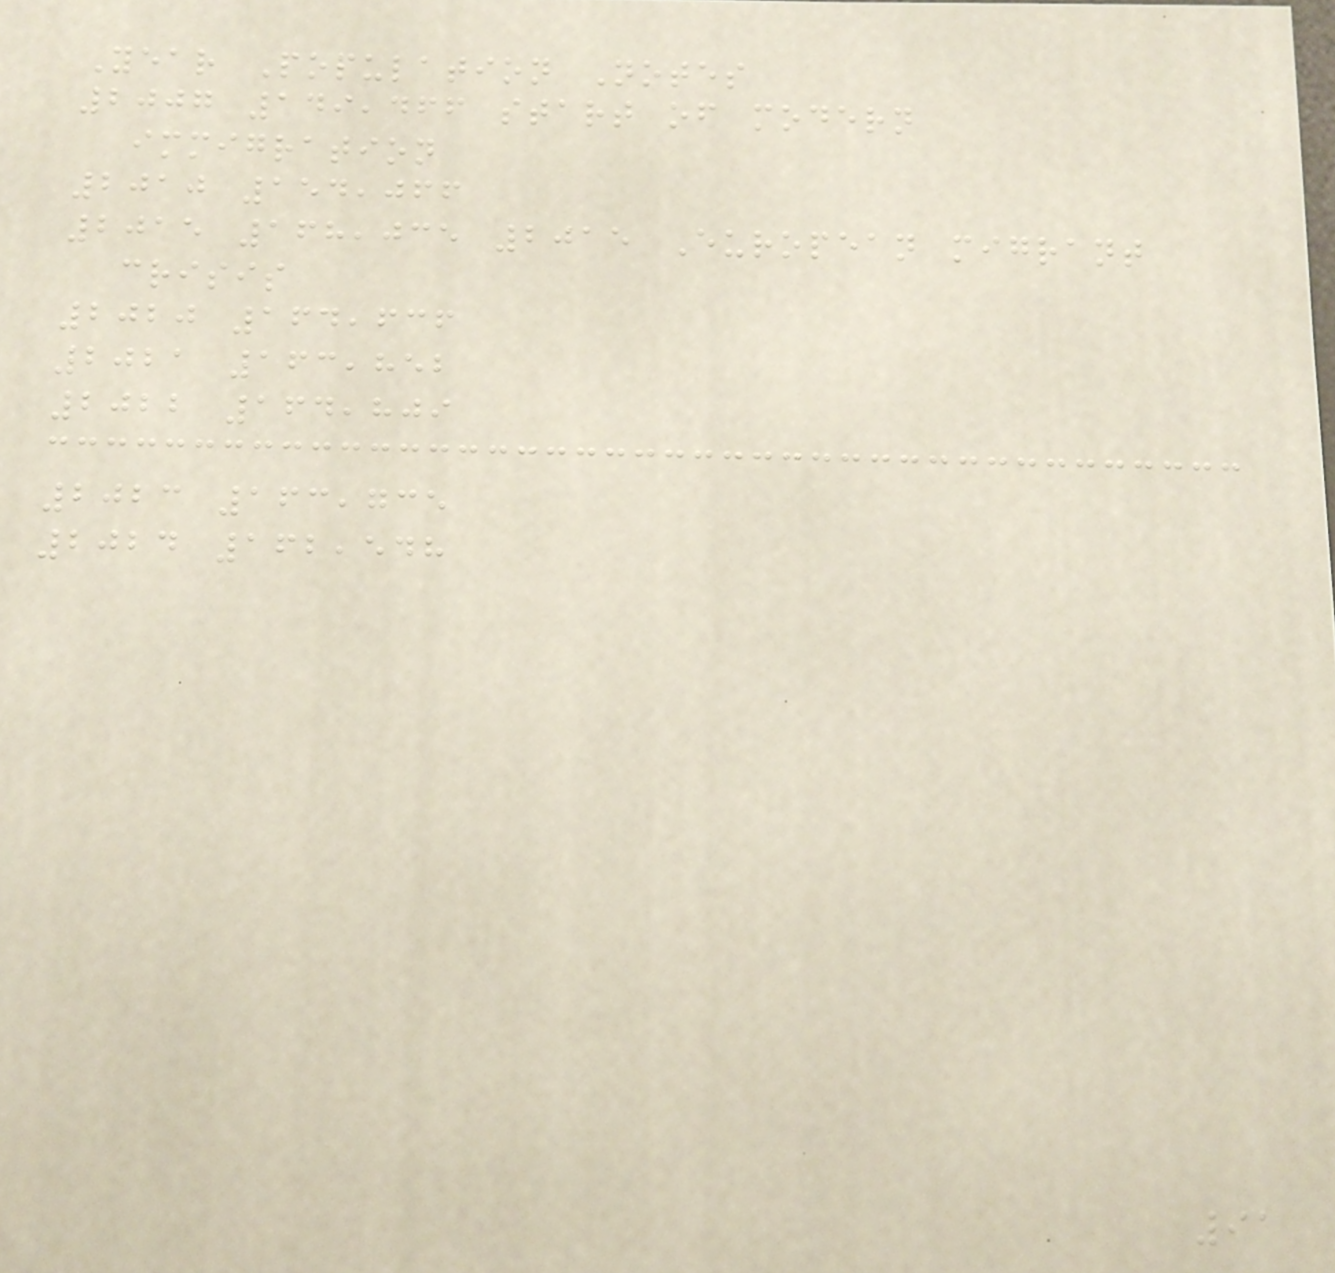Year Population Notes
2007 149,466 start of modern
immigration
2010 154,066
2015 168,035 2015 European migrant
crisis
2020 164,636
2021 163,852
2022 164,809
2023 163,735
2024 162,548
91
